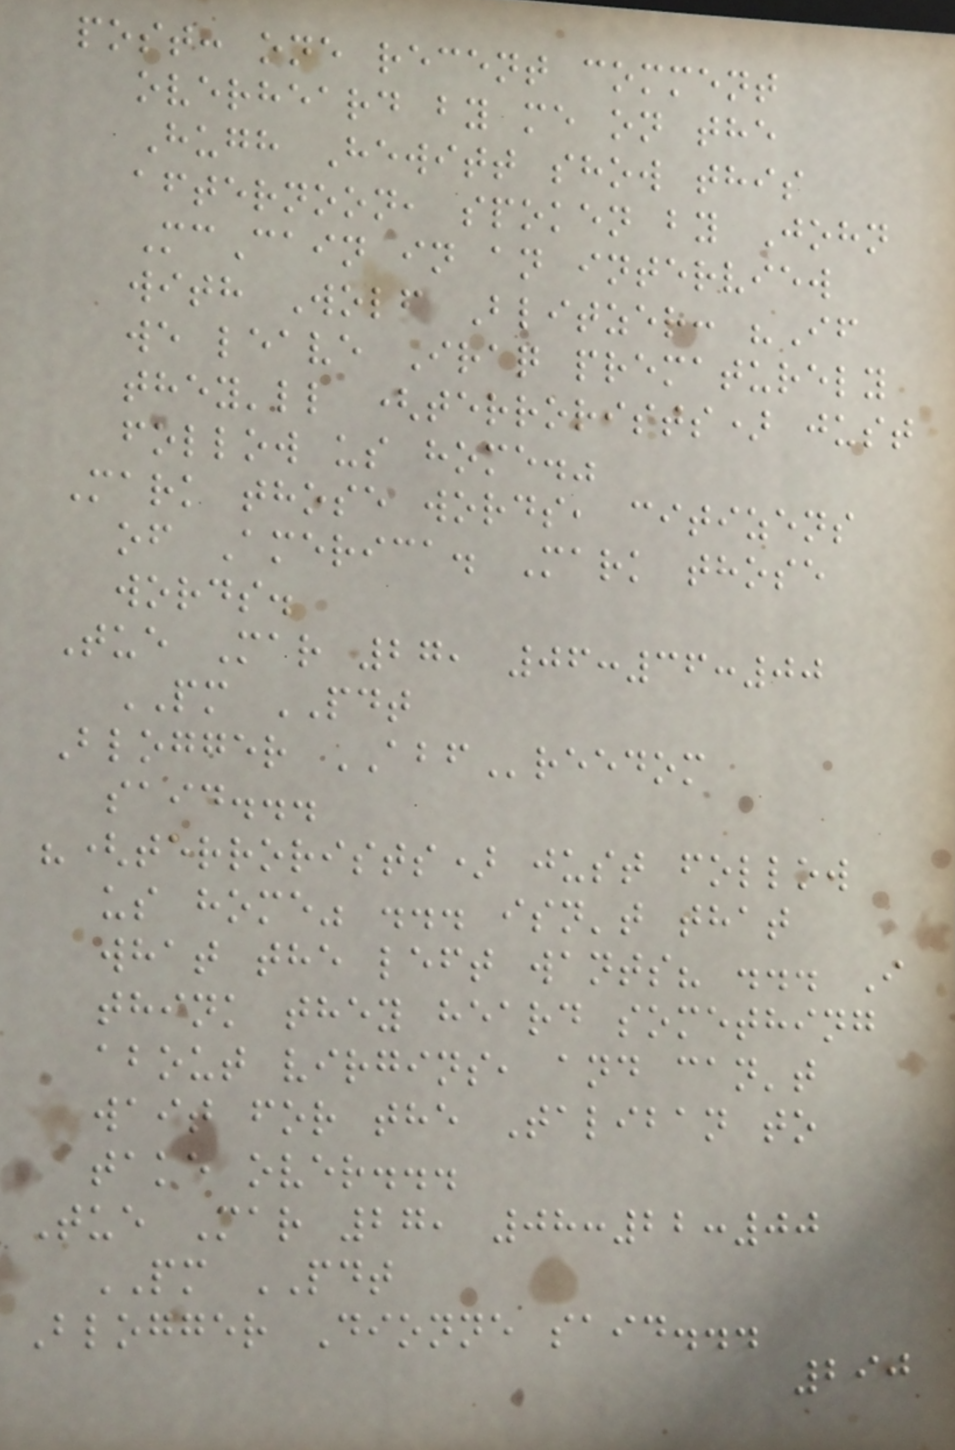post: one recent comment
overheard by me on the
Hugh Hewitt show this
afternoon, spoken by John
McCain in an interview
with Wolf Blitzer: "If
we leave Iraq prematurely
they'll (terrorists) just
follow us home."
Mark those words, citizens
of America. Mark those
words.
Tue Mar 27, 06:36:00
PM PDT
Blogger ABFreedom
said...
"(terrorists) just follow
us home" ... isn't that
what the left wants? ... I
think they heard something
about virgins, and can't
wait for the Taliban to
take over...
Tue Mar 27, 08:22:00
PM PDT
Blogger Dionne said...
290
